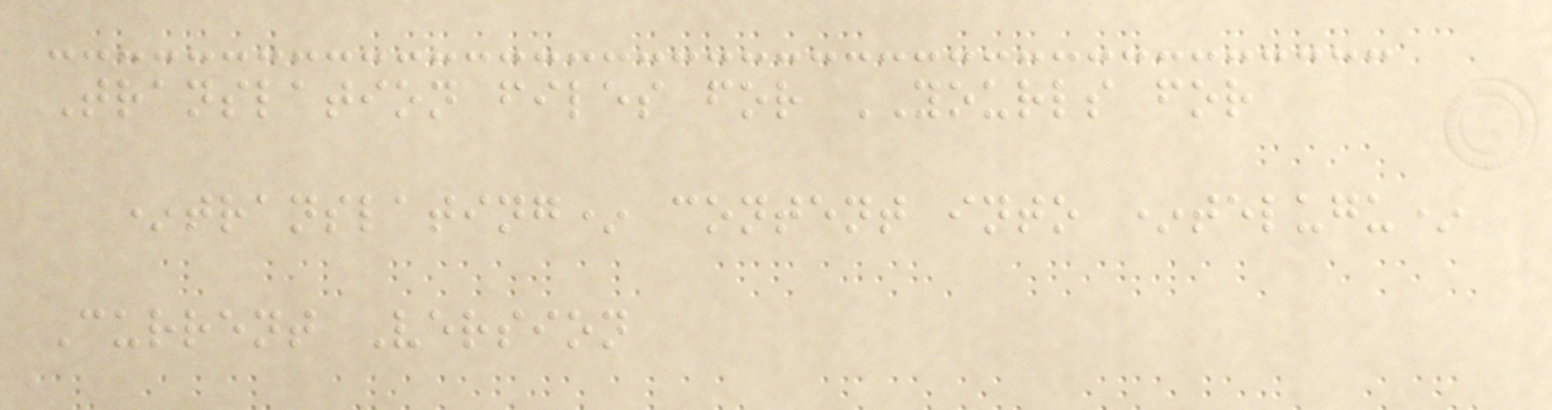Translation files for YOURLS for
*translating* content into *telugu*
Current Version
